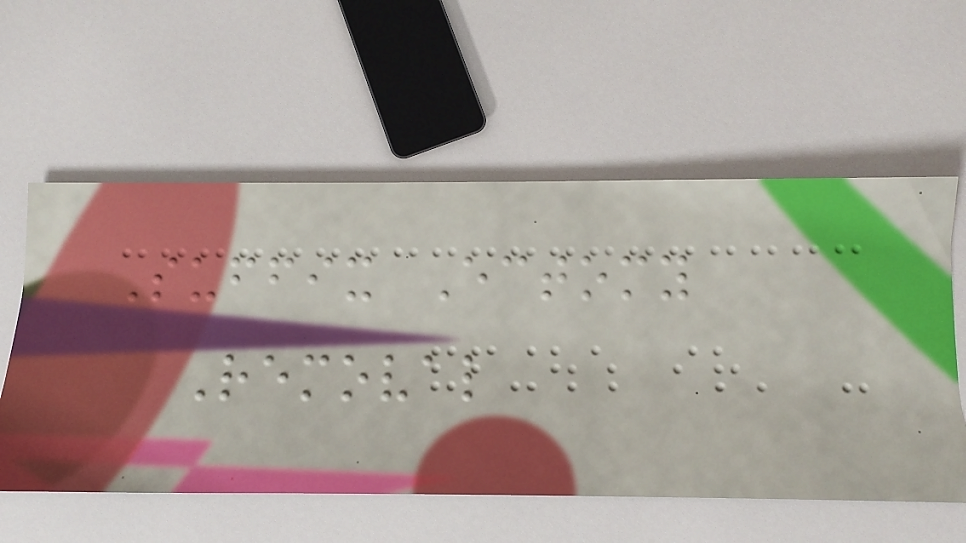Suffix Ectomy
Removal
